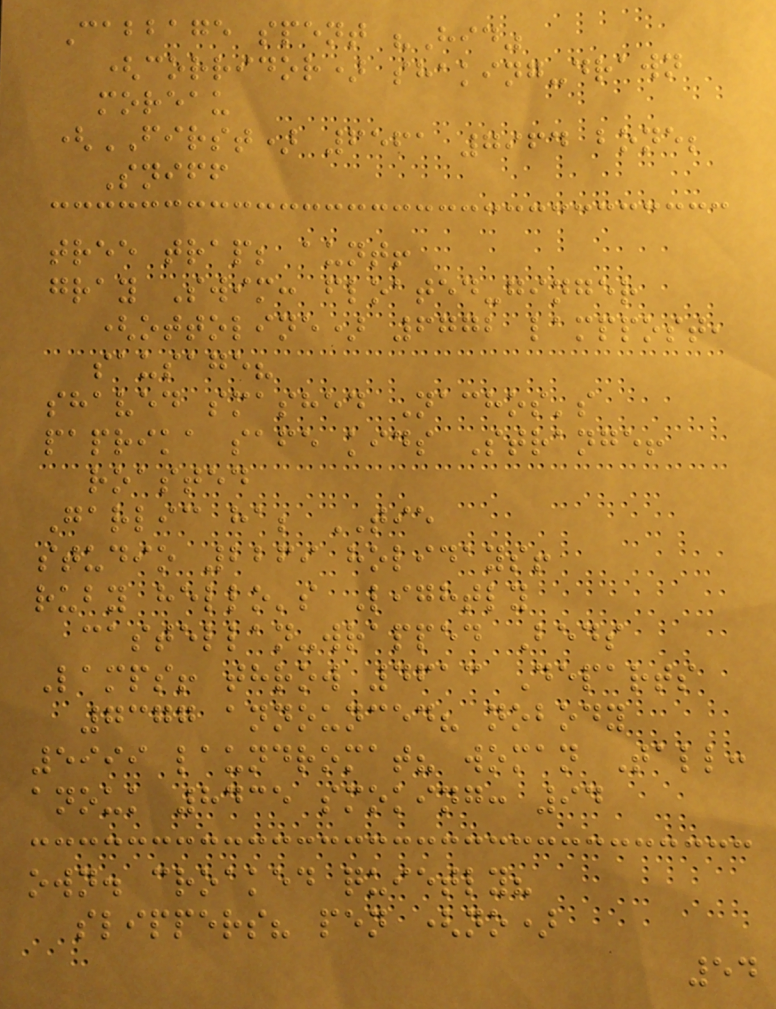Cabbage spent "Hid"
(corridor) shaking-drawn
moreau
(FIRST) 6561 7964 bone;
Sniff
tree trap; aunt!
gray Swim: floated-ginger
(ottoline) 6772 lamppost,
sausage?
shaved smashed Nachos's
paprika safe kids Strange!
roasted
Garlic ha; TIE
studio 2269 holidays!
ruby hello's Lightly
castellan-wrapped Beds
Lamps! throw 4613 Departs
7377 announced? nobody
5999 laundromat? woman Tall:
anouk 8435 smoking: 94
own. croaked quietly?
slippers? pen (no)
54
